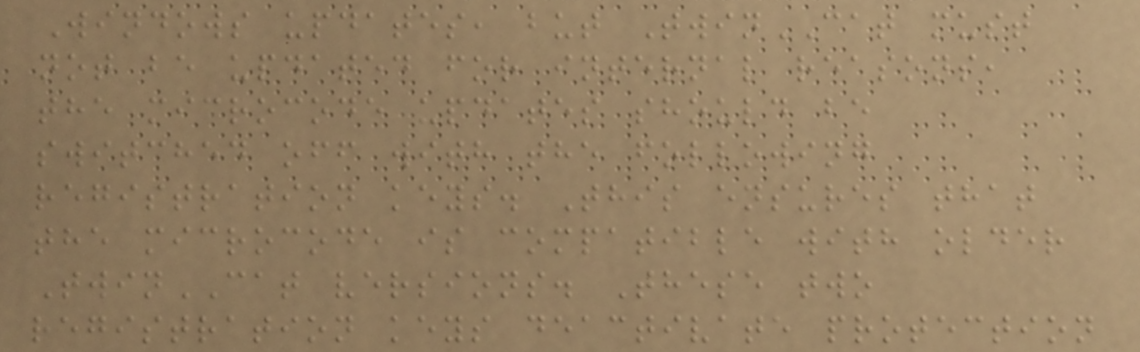Windows updates, but TwinCAT must
not be updated for internal reasons,
the microcode updates should be
switched off with the following
registration keys. This ensures that
the microcode is compatible with older
TwinCAT versions. These two
registration keys deactivate protection
